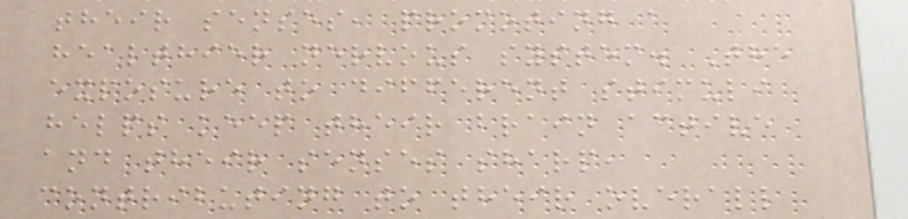their senses, promoting a
healthier nervous system. The
exposure to different stimuli
helps keep their brain active
and their senses sharp,
contributing to their overall
